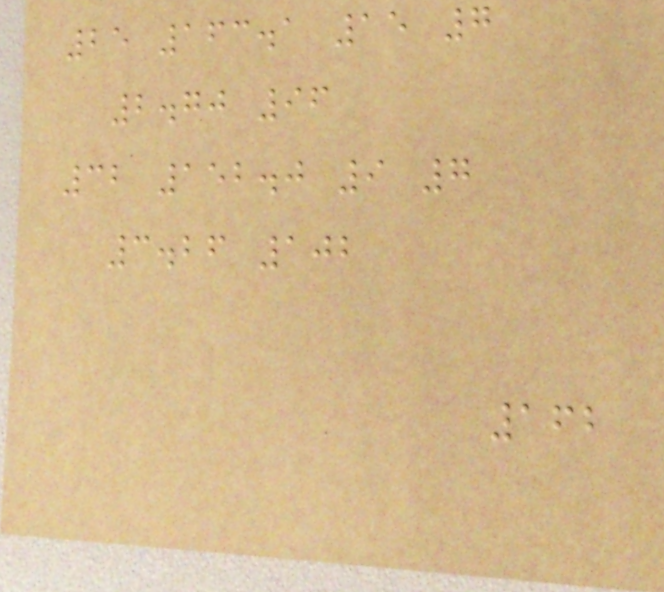25 163.1 15 7
2.70 96
32 152.0 9 7
3.26 102
162
